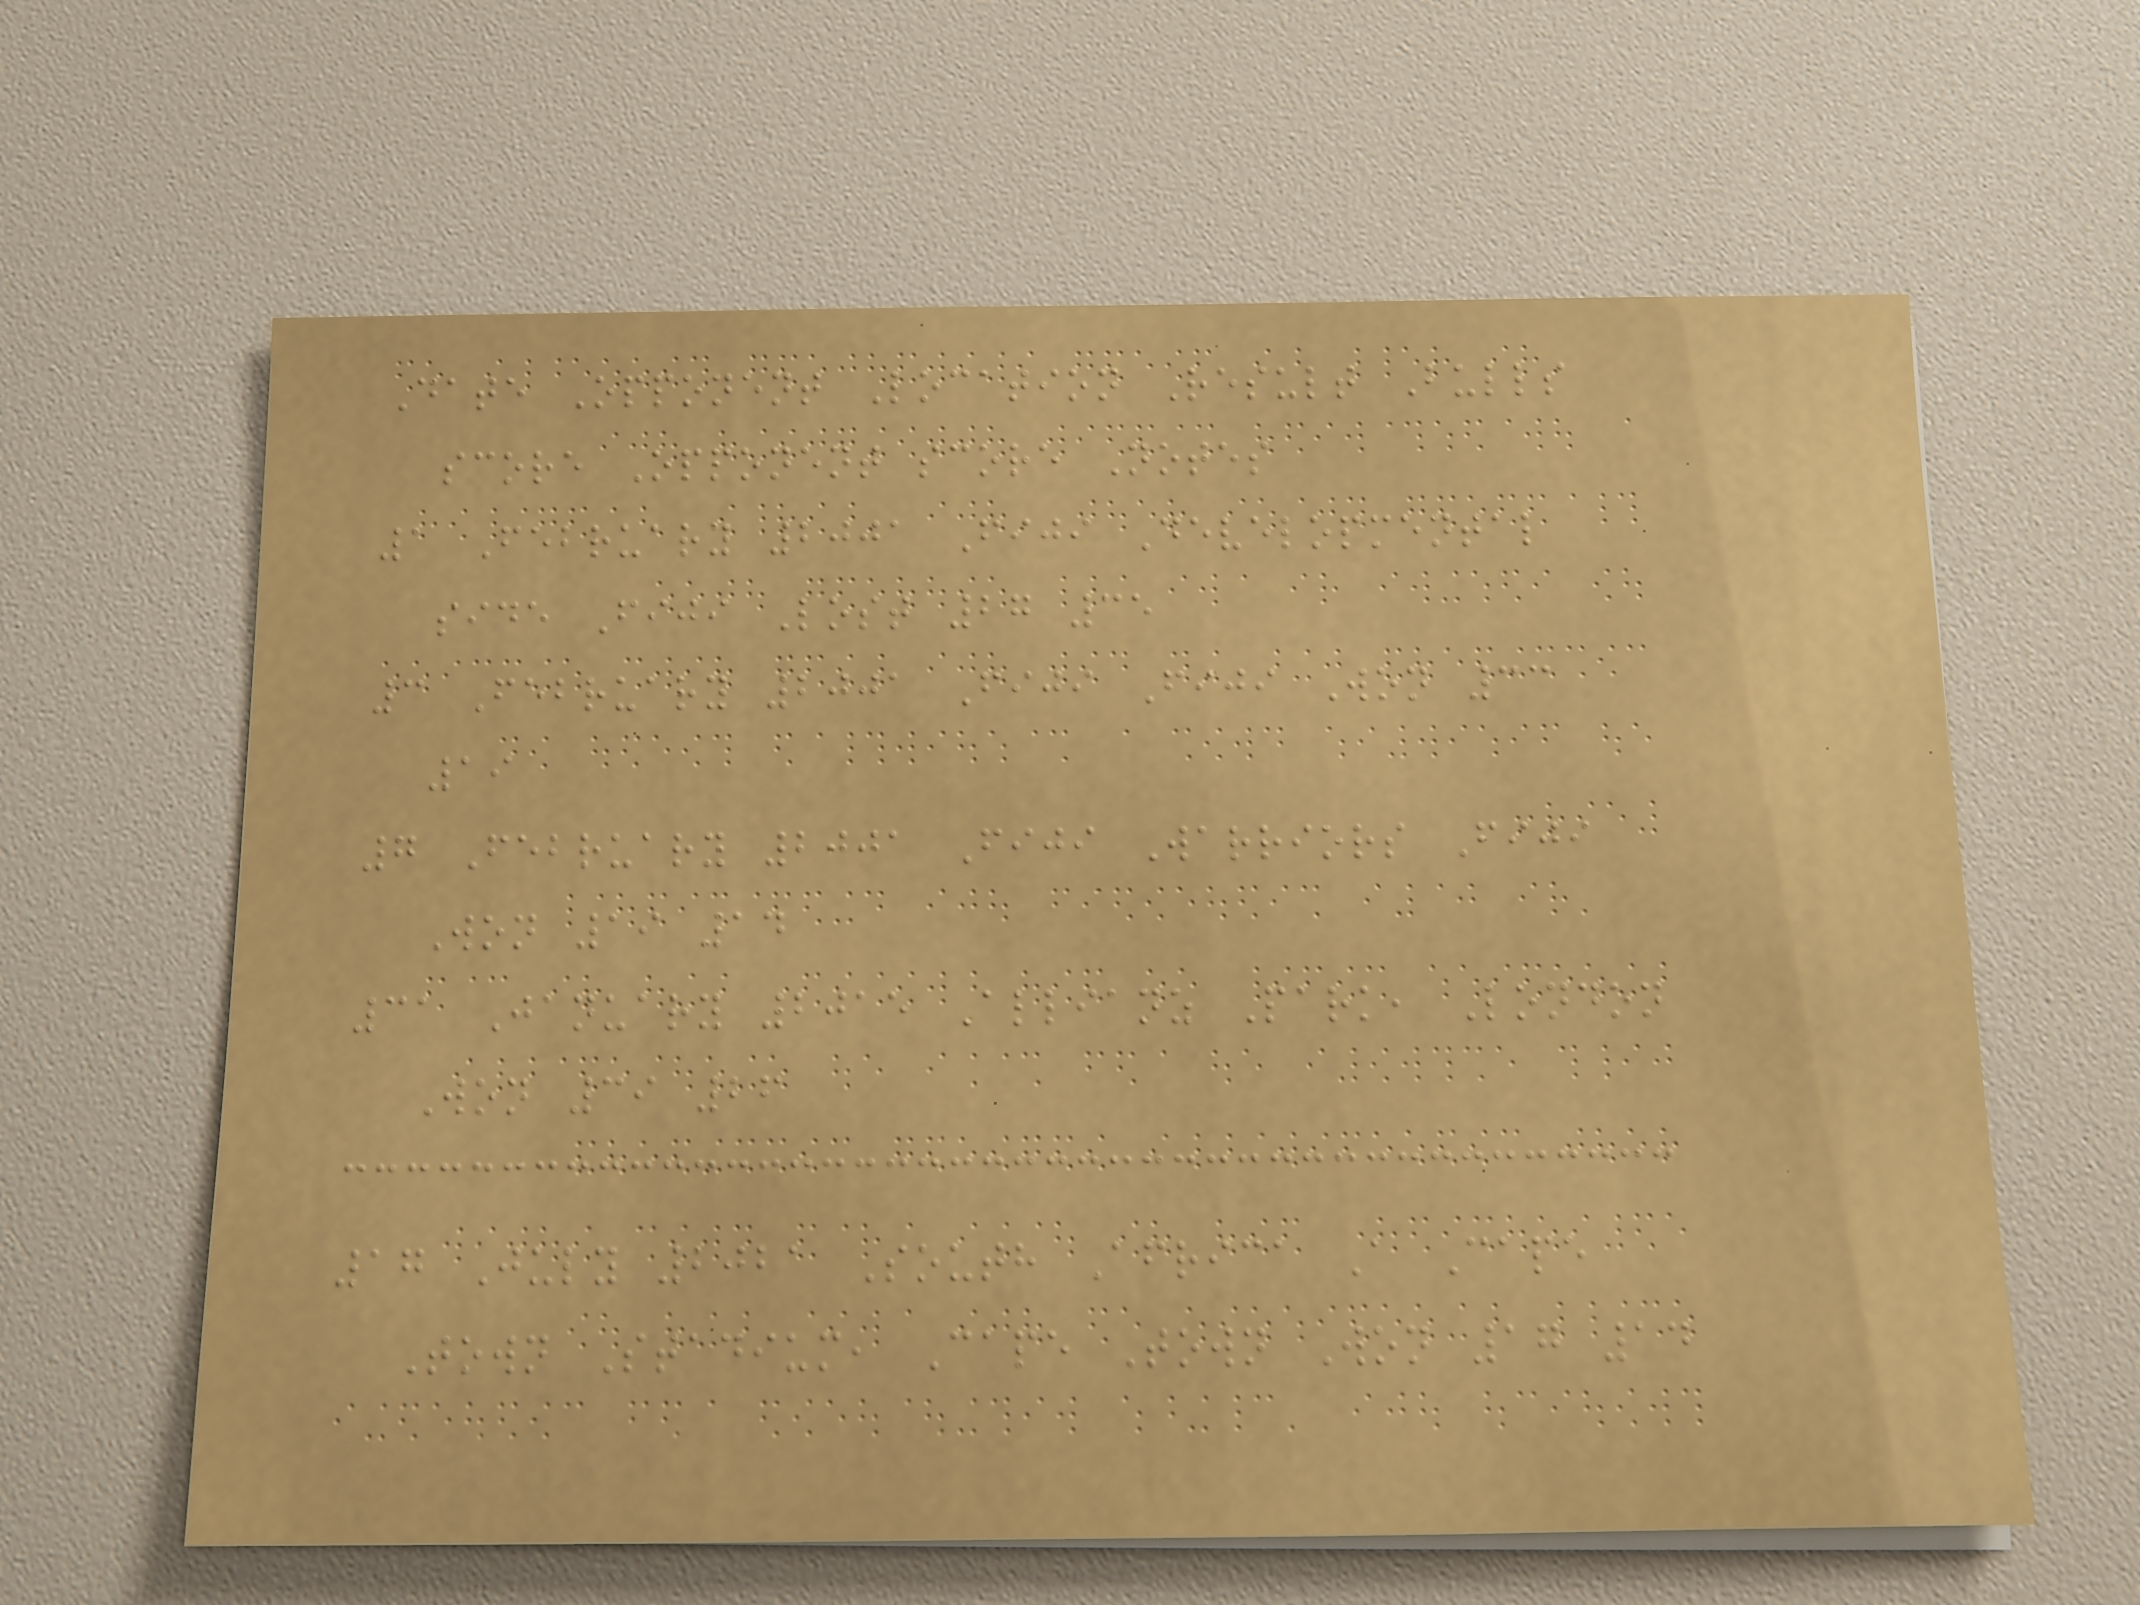Date Opponent Location Result Bulls
score Opponent score Notes
1 February 2001 Fiji Developmental
side Fiji Lost 27 35
3 February 2001 Fiji Fiji Won 33
19
7 February 2001 Fiji Warriors Fiji
Won 19 14
31 January 2015 Allianz Park, London
Won 39 26
17 July 2021 South Africa A Cape
Town Stadium, Cape Town Won 17 14
